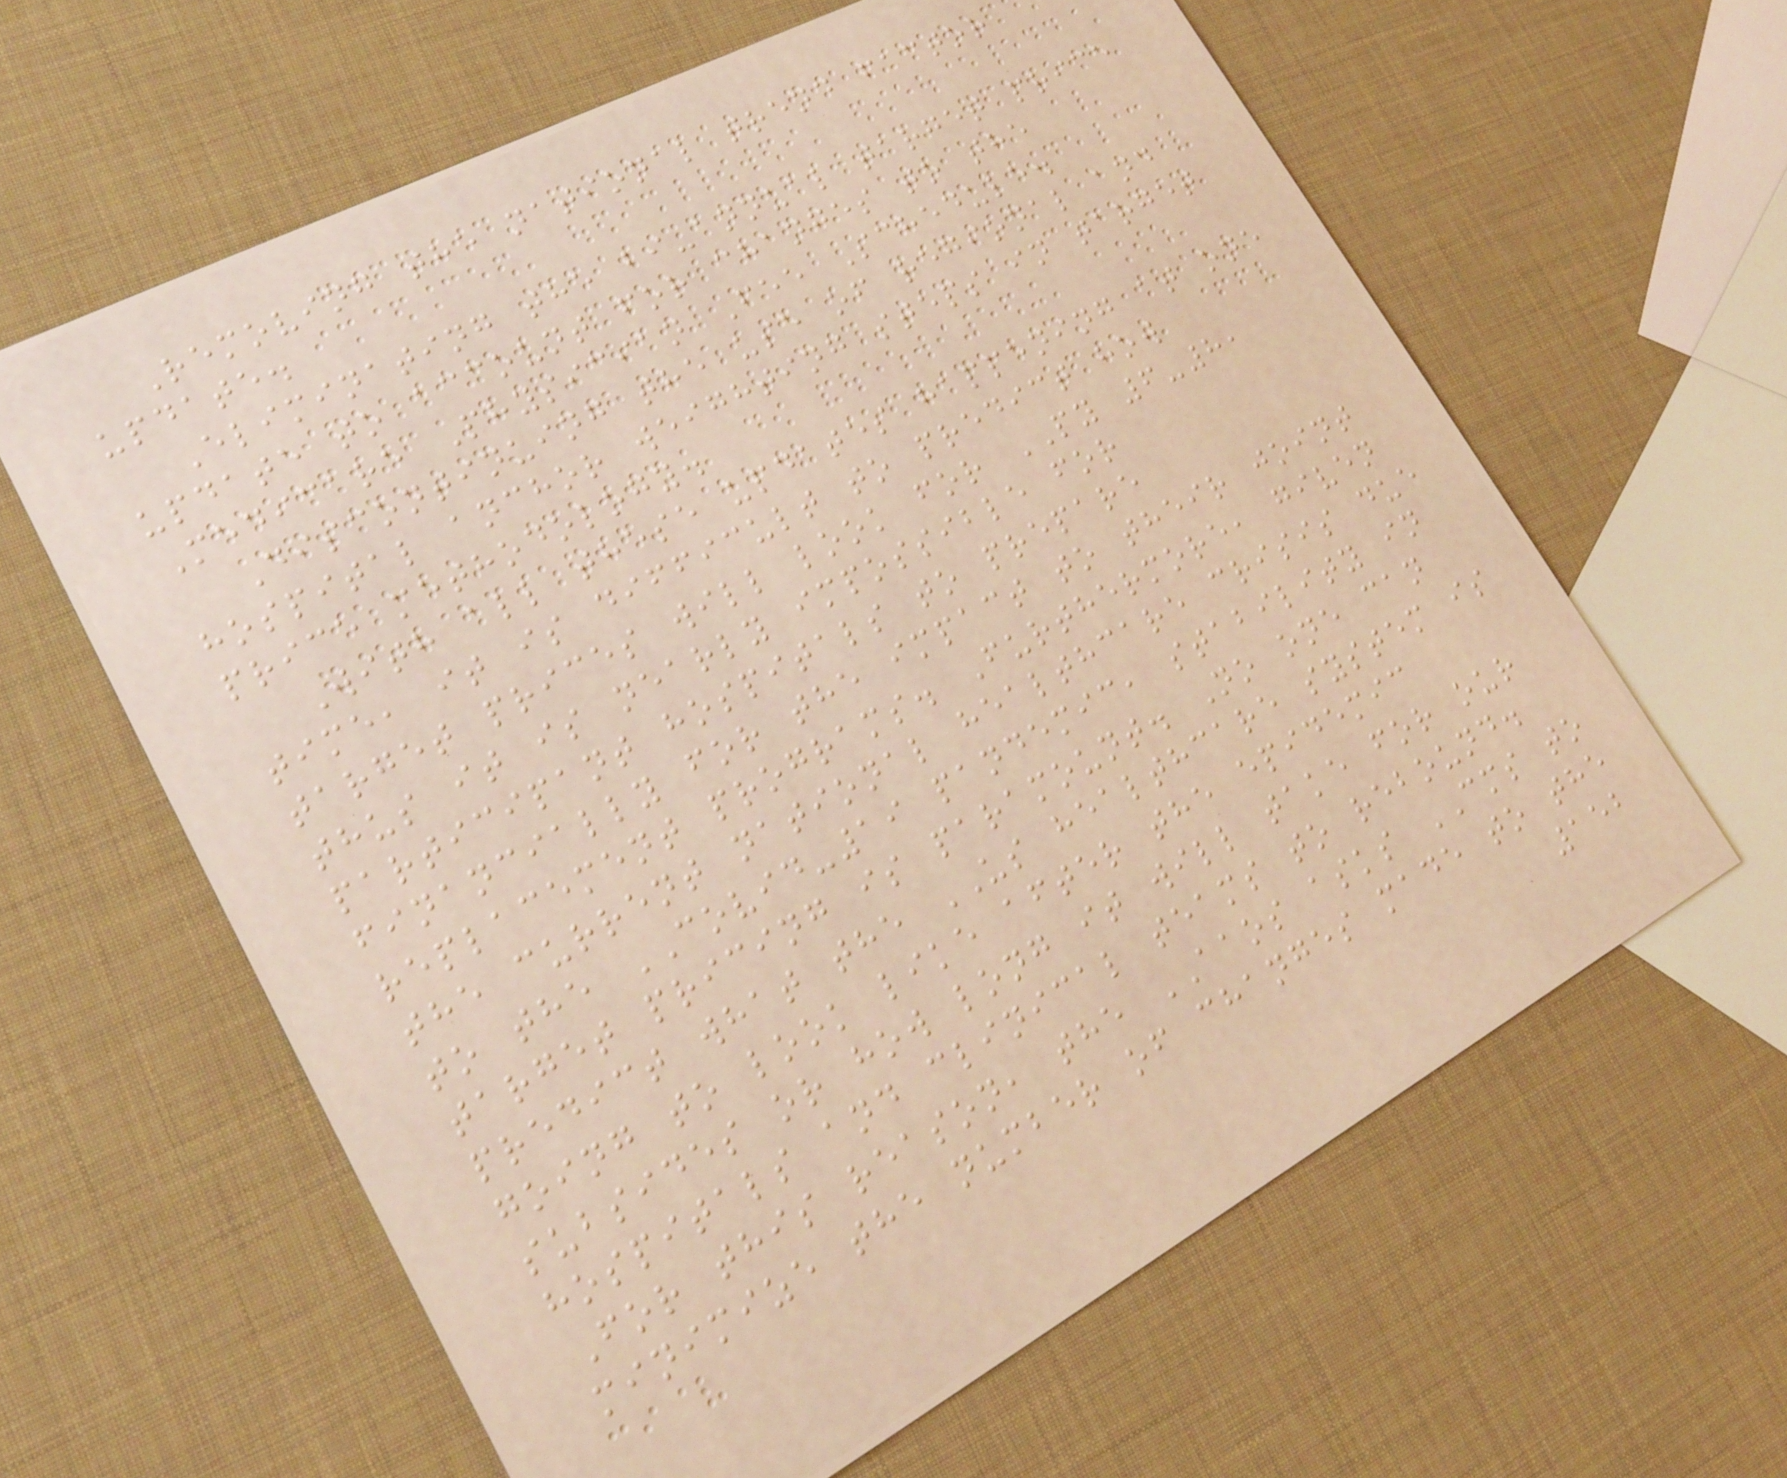Removing the national trend factor
update.
Eliminating the bi-annual target price
update to account for changes to the
Medicare Physician Fee Schedule.
Discontinuing the use of regional and
hospital anchor weighting steps in target
price methodology.
With all these updates happening at one
time, it is difficult to predict how
target prices will look for PY 6-8,
thus it is nearly impossible for
participant hospitals to prepare
financially for the impact to their joint
replacement programs. Furthermore, given
the current national healthcare crisis due
to the COVID-19 pandemic, stability in
target pricing is paramount. No one can
predict what the US healthcare system is
going to look like after the epidemic
subsides or how long it will take for our
hospitals and clinical teams to rebound.
For this reason, the AAOS asks CMS to
minimize the number of changes made to the
152
